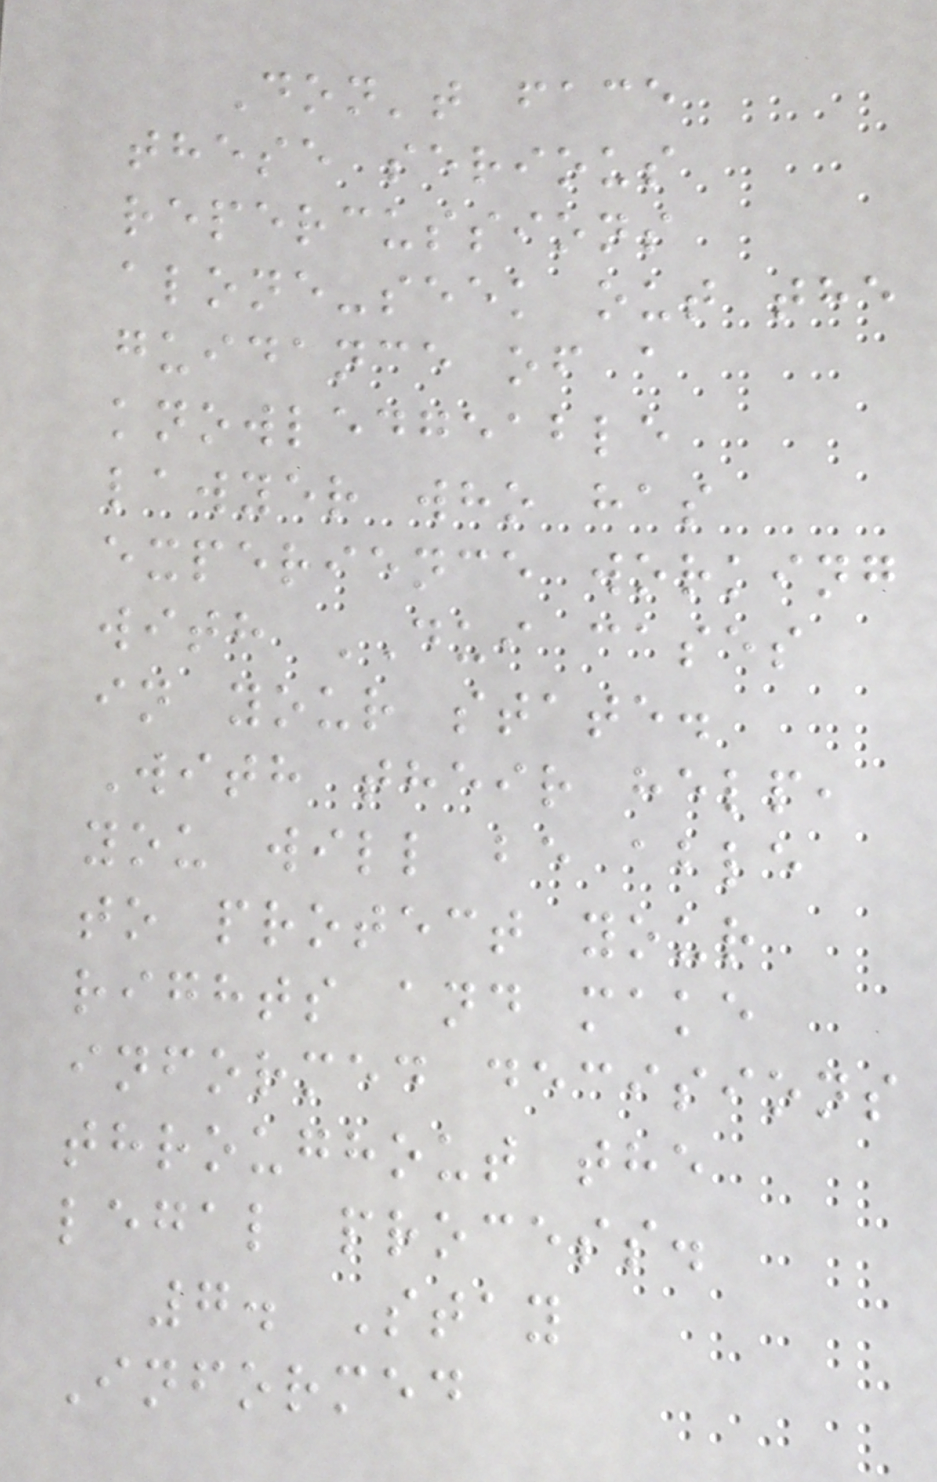Don't face
these serious
repercussions
alone-seek out the
guidance of a
knowledgeable
lawyer who has
experience working
with DUI cases
in your state.
With their help,
you will be able
to protect your
rights and make
informed decisions
throughout the
legal process.
7. Stay
Informed
